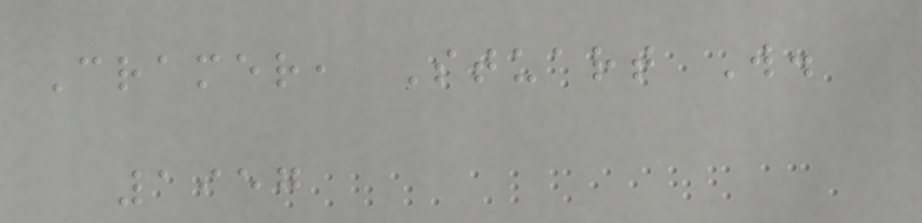Cramer, Stuart W.
1957
